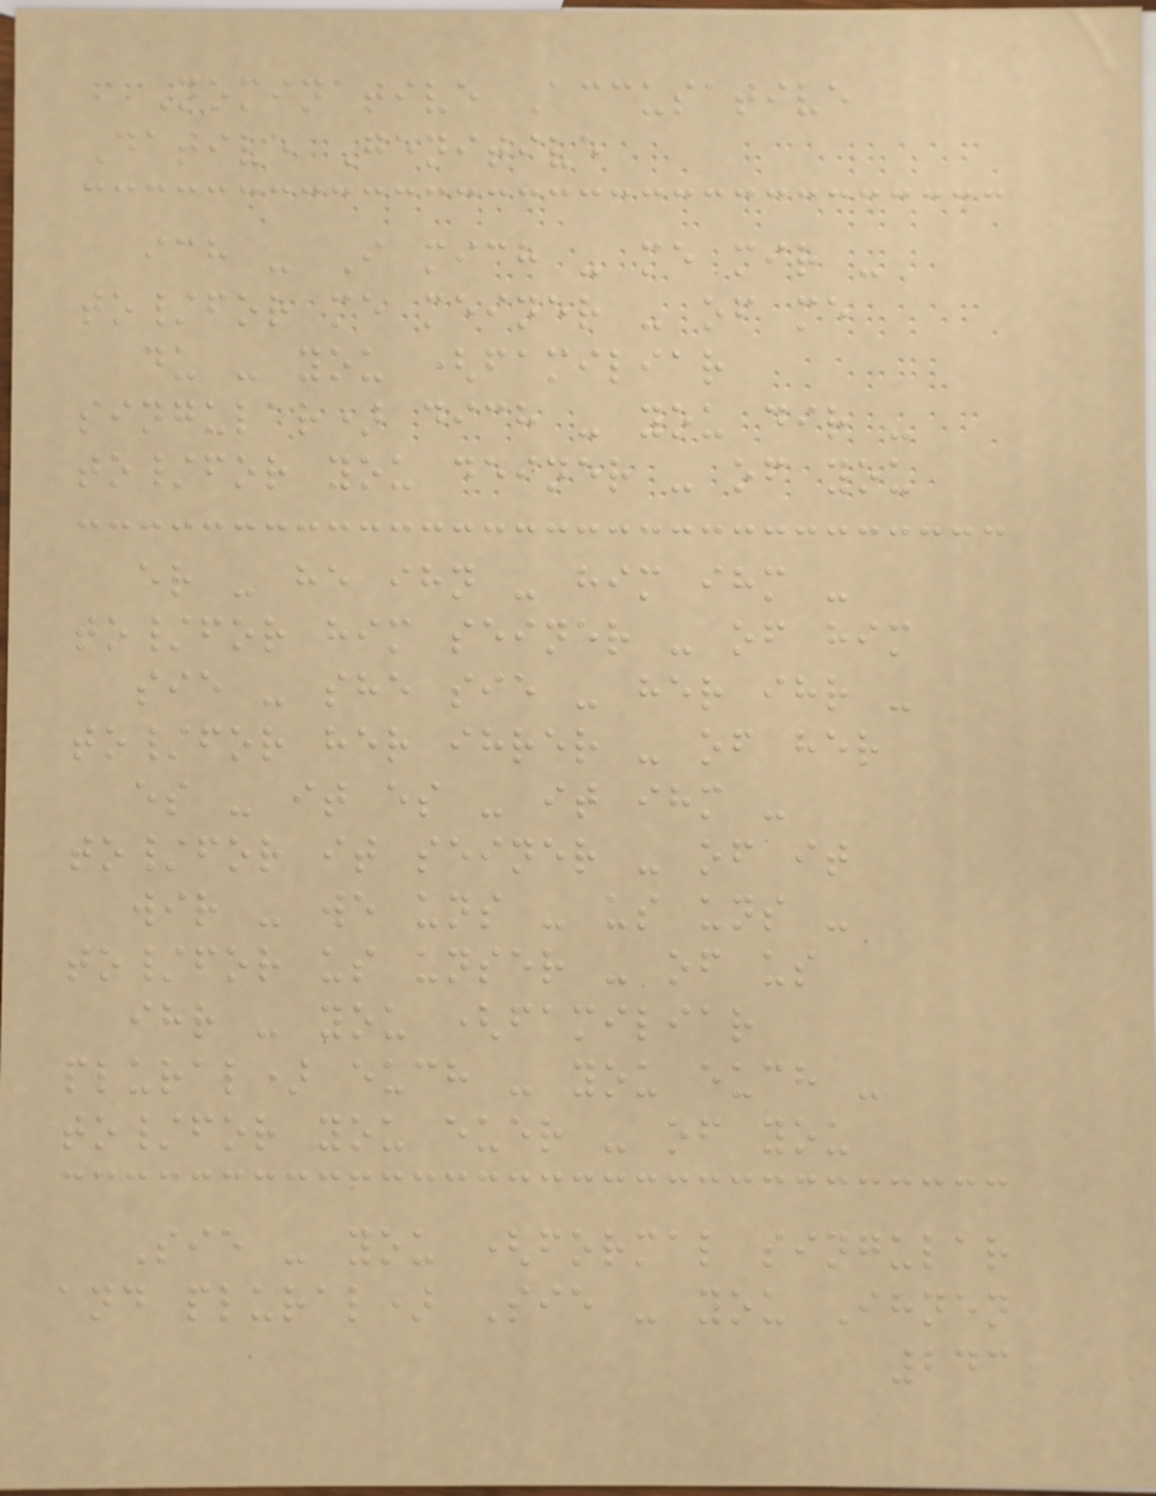Nominative Accusative
Dative Genitive
ich - I mich - me mir -
to/for me meiner - of me
du - you (familiar
singular) dich - you dir -
to/for you deiner - of you
er - he ihn - him ihm -
to/for him seiner - of him
sie - she sie - her ihr -
to/for her ihrer - of her
es - it es - it ihm -
to/for it seiner - of it
wir - we uns - us uns -
to/for us unser - of us
ihr - you (familiar
plural) euch - you euch -
to/for you euer - of you
Sie - you (formal singular
and plural) Sie - you Ihnen
243
